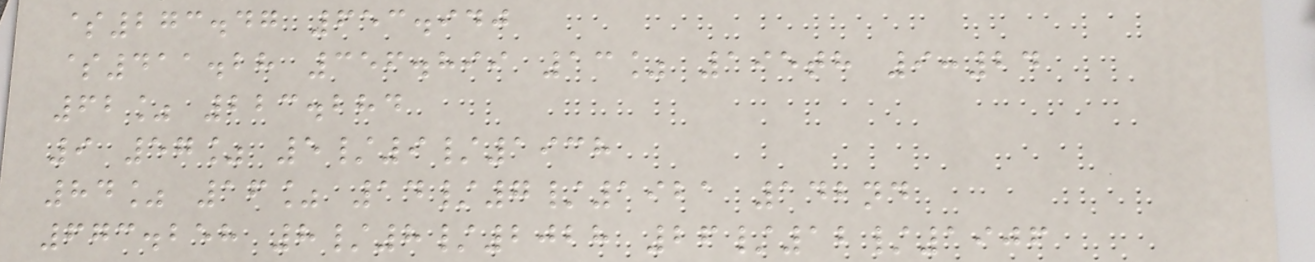$273.47 653.940
$411.28 356.899 13% 195th 9:24
62% 223.284
9 57% 5/9/1938
84% 16% 14/7/1921 142nd
673.258 8/8/2028 26/12/1906
